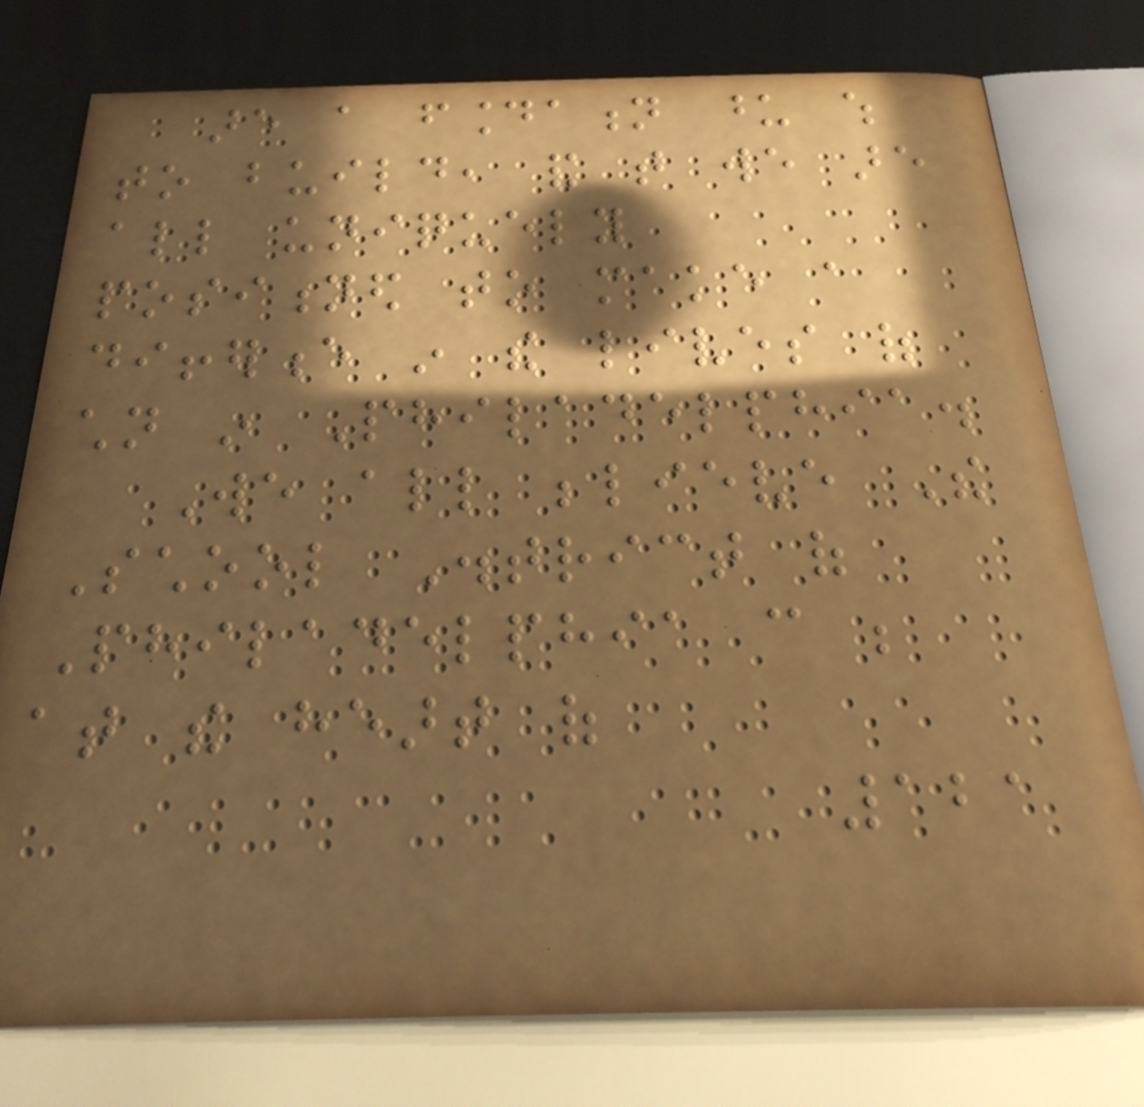are a foundation upon which
to build, and that we are
all uniquely
positioned to make a
difference in the lives of
children in Philadelphia.
We all believe The
School District of
Philadelphia can be
at the heart of
121
